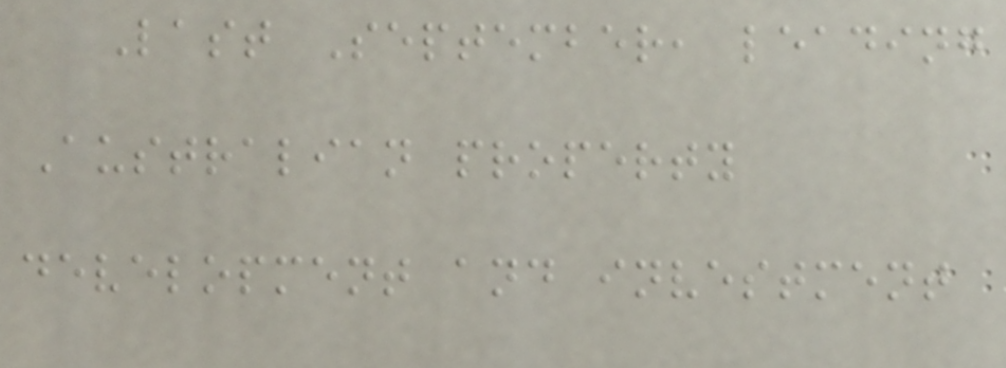Last September, leading
Australian property
development and investment
